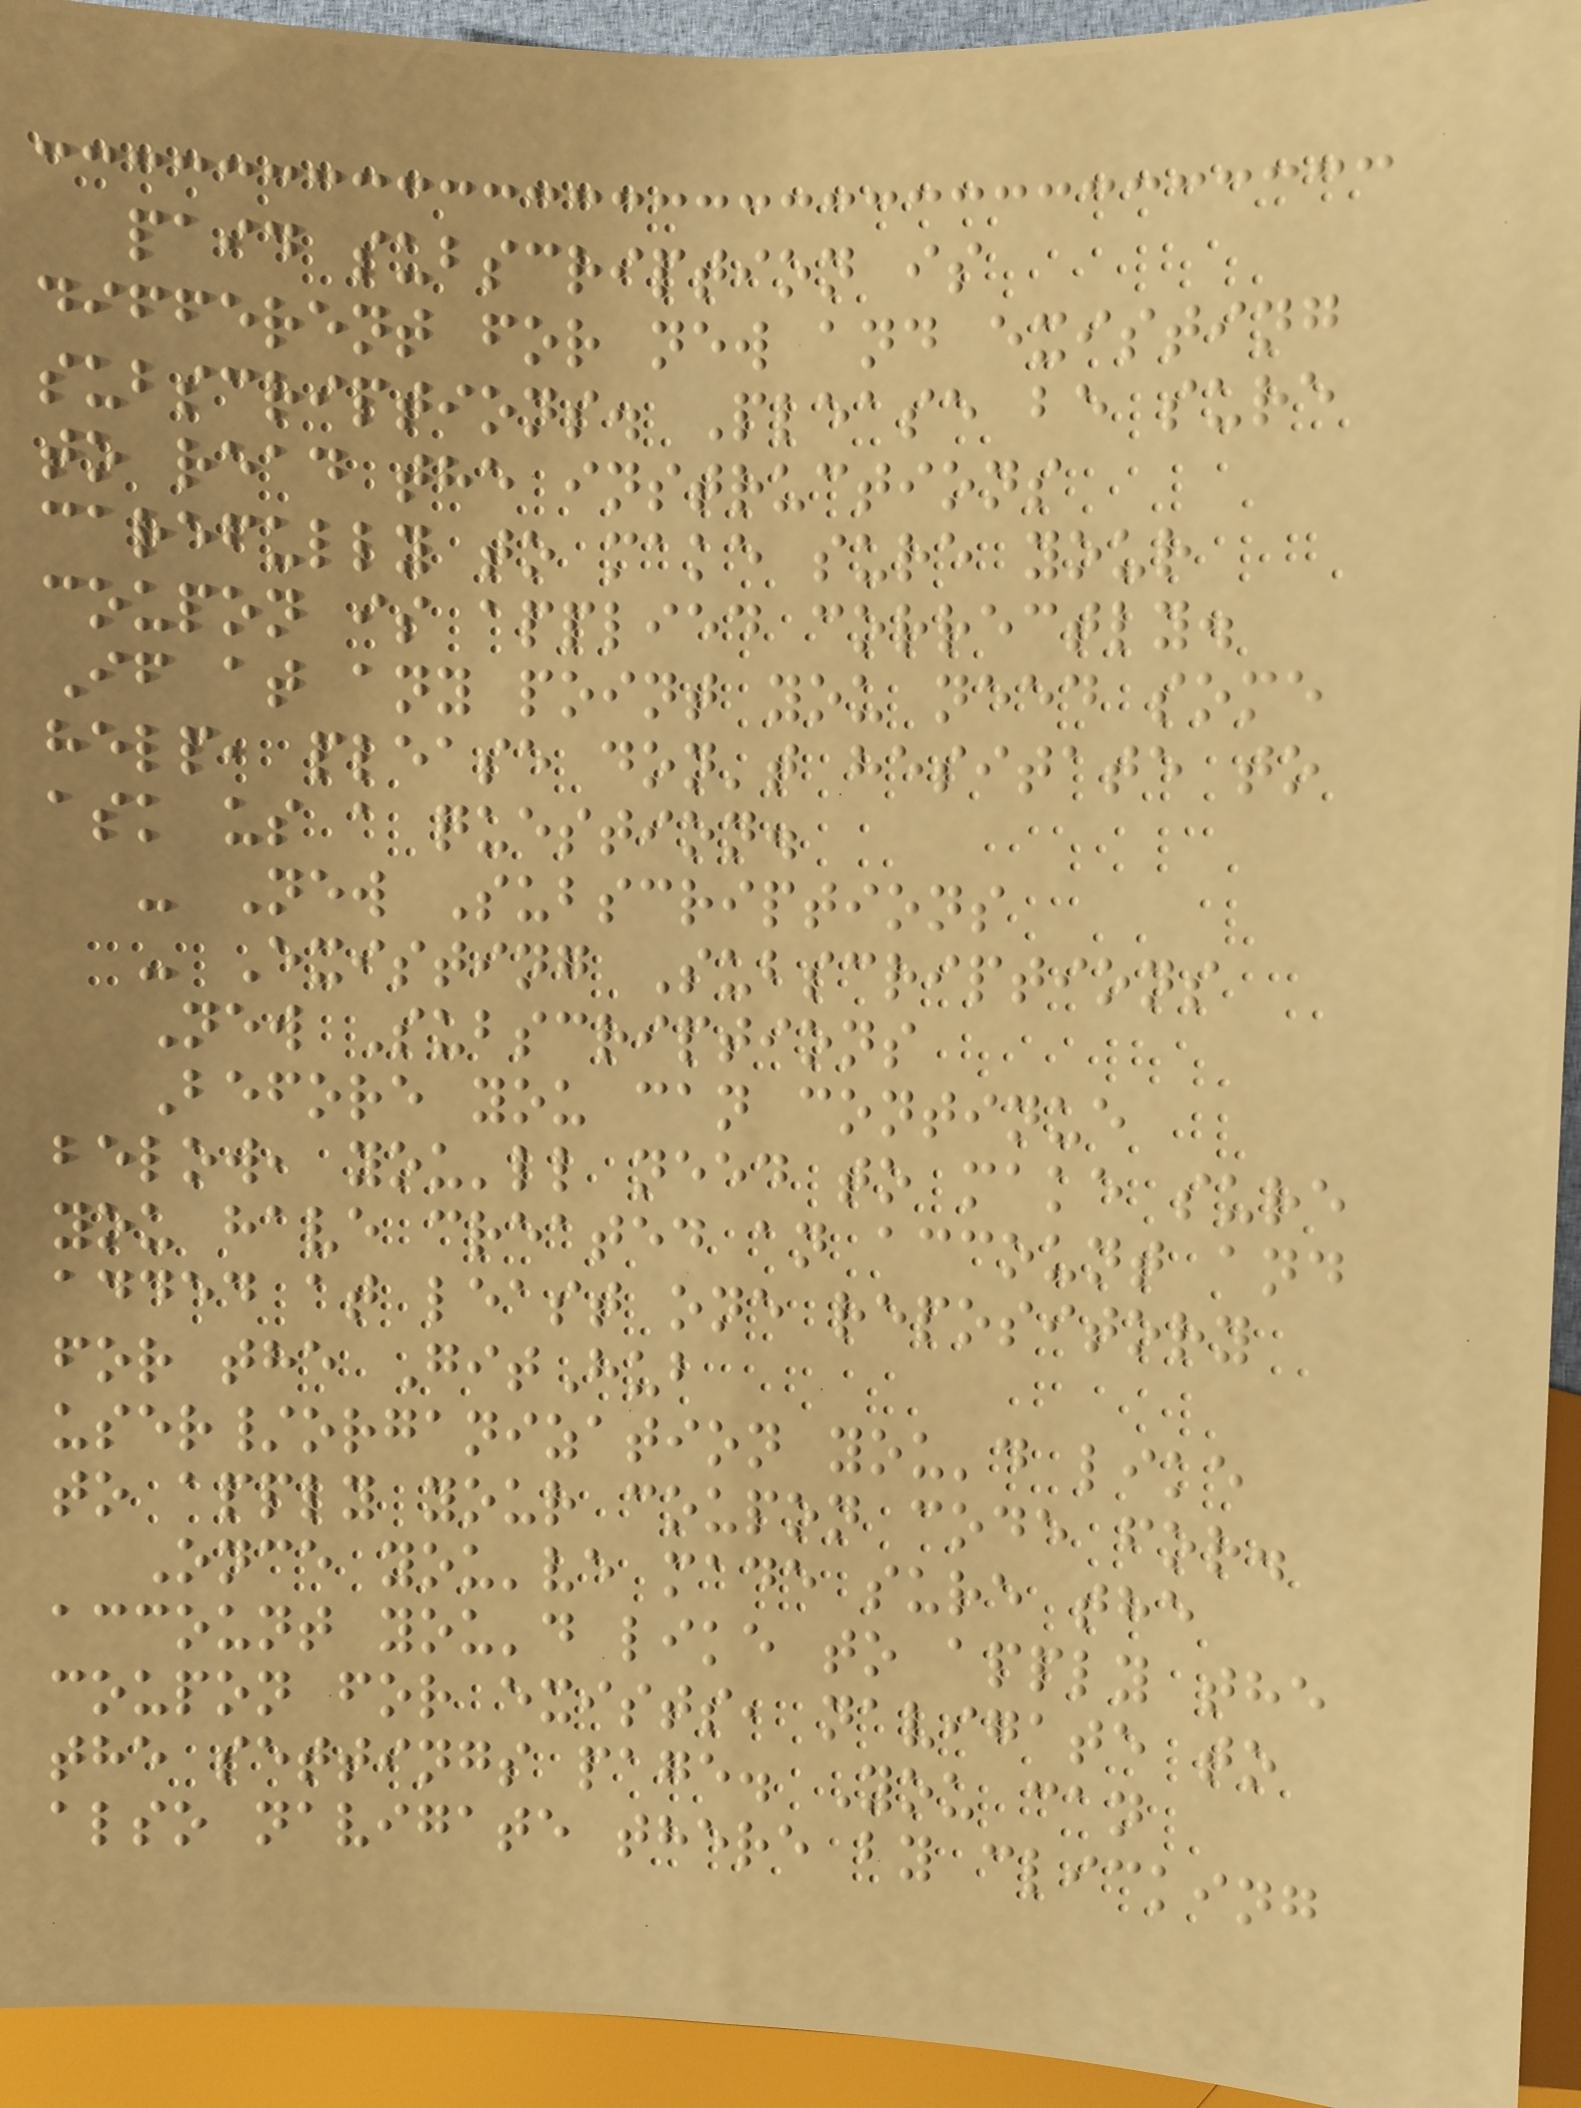paid subscription is
different for new and existing
subscriptions. Please be sure
to read the instructions
carefully to make sure your
coupon is applied correctly.
If at any point you need some
help, please don't hesitate to
ask us a question.
- New Subscriptions
- Existing Subscriptions
New Subscriptions
Before you can continue
below, you'll need to make sure
you have created an account and
added at least one repository
for the GitHub
user/organization you'd like
to apply your coupon code for.
Once you've made sure the
account you'd like to apply the
coupon for exists, navigate to
the settings page. You can
also navigate there by clicking
